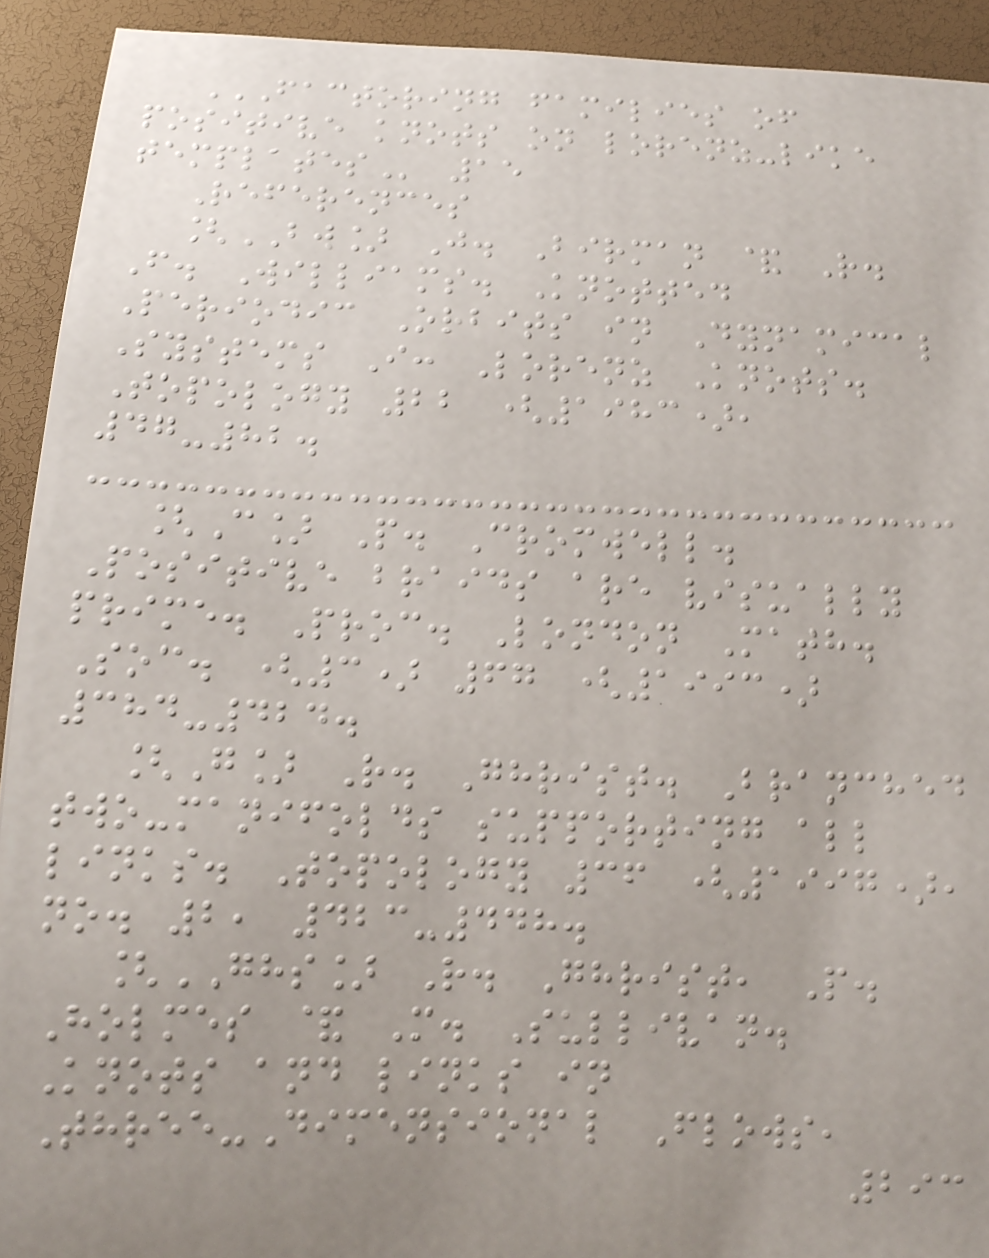FACTORING FAMILIES OF
POSITIVE KNOTS ON LORENZ-LIKE
TEMPLATES 15
References
[BW] J. Birman & R.
F. Williams. Knotted
Periodic Orbits in Dynamical
Systems I: Lorenz Knots.
Topology 22 (1983),
47-82.
[C] P. Cromwell.
Positive braids are visually
prime. Proc. London Math.
Soc. (3) 67 (1993)
384-424.
[G] R. Ghrist. Branched
two-manifolds supporting all
links. Topology 36 (1997),
no. 2, 423-448.
[GHS] R. Ghrist, P.
Holmes & M. Sullivan.
Knots and links in
Three-Dimensional Flows,
293
